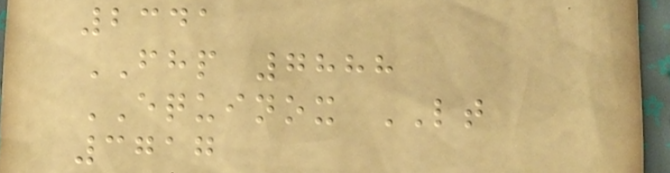2341
FHP 7888
EQUINOX LT
3717
